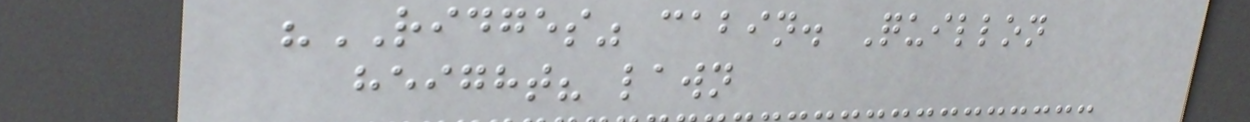"RIDGES" cabin. Quillon
height? lawn
